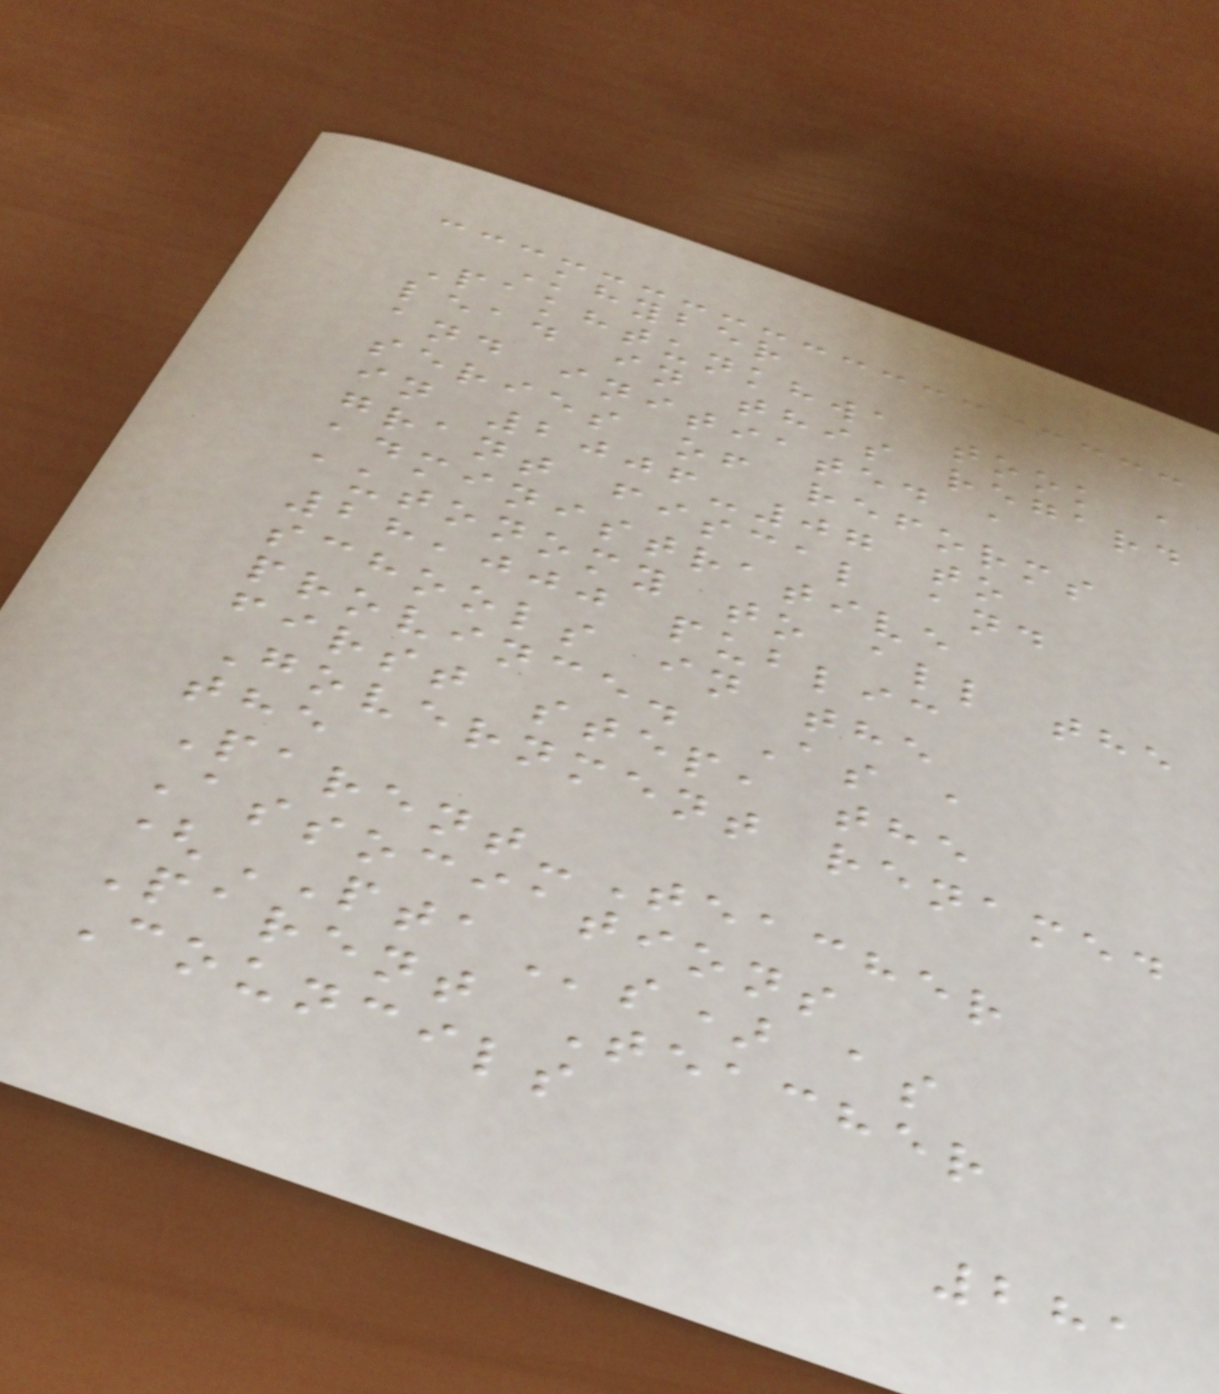Khyber
Pakhtunkhwa took a
lead in this regard
and initiated a
series of reforms
in 2006-07 to
grant fiscal and
administrative
autonomy to all the
28,000 public
schools in the
province. As a
first step, the
Government renamed
the
Parent-Teacher
Associations
(PTAs) as
Parent Teacher
Councils
281
